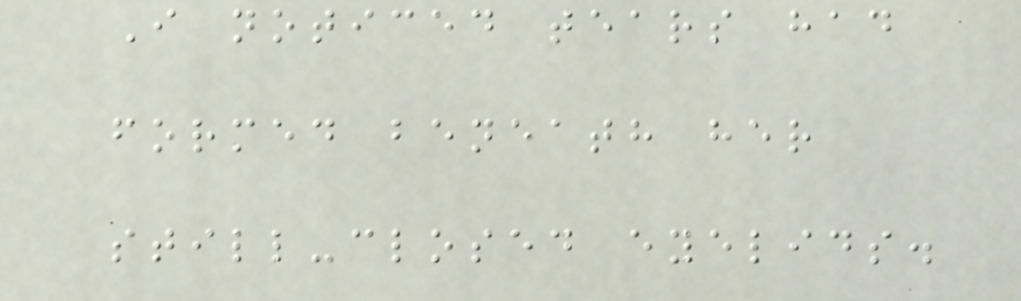I noticed tears had
formed beneath her
still-closed eyelids.
